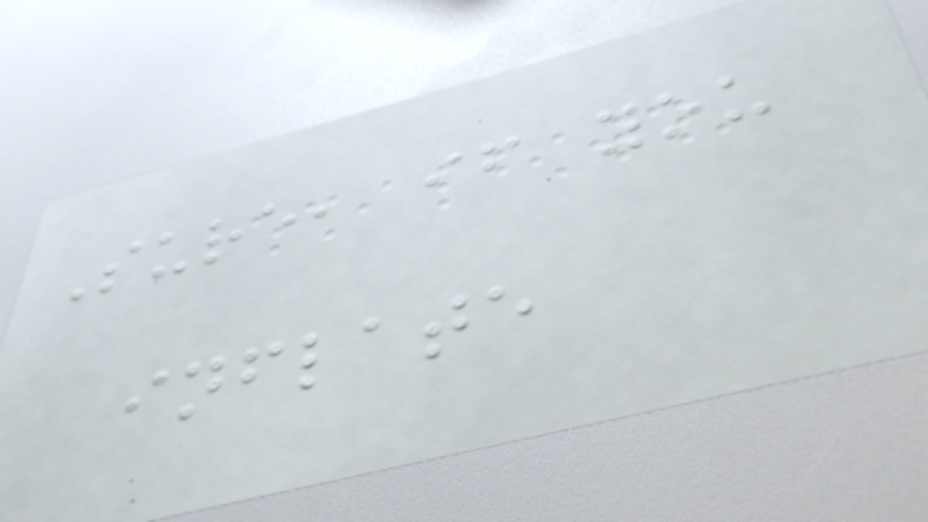Sure, if you
inflate
